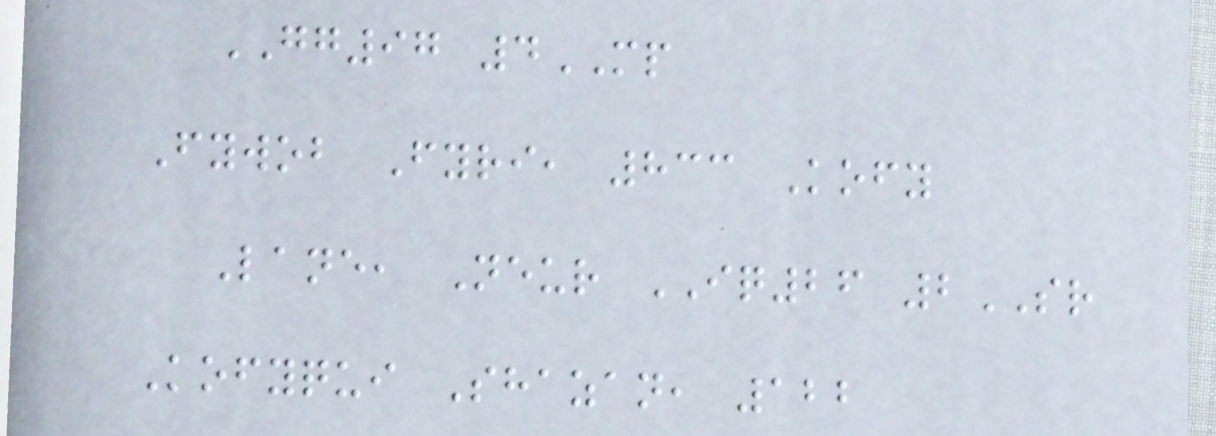GG97 4MP
Fywob Fyri, 833 Kofy
Lane, Neur IQ26 2SR
Kofyqui Shazan, 122
